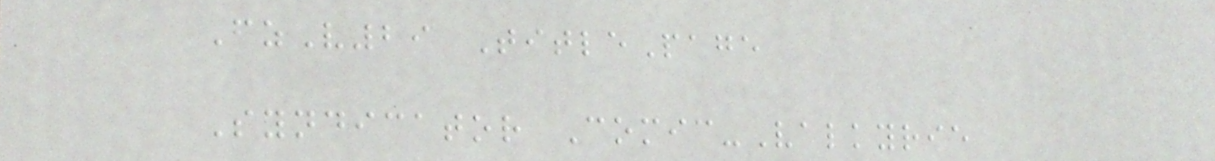FzV29 TitlePage
Syndicator Comic-Valkyrie
